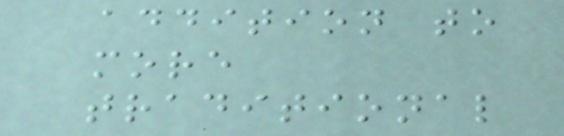addition to
more
traditional
